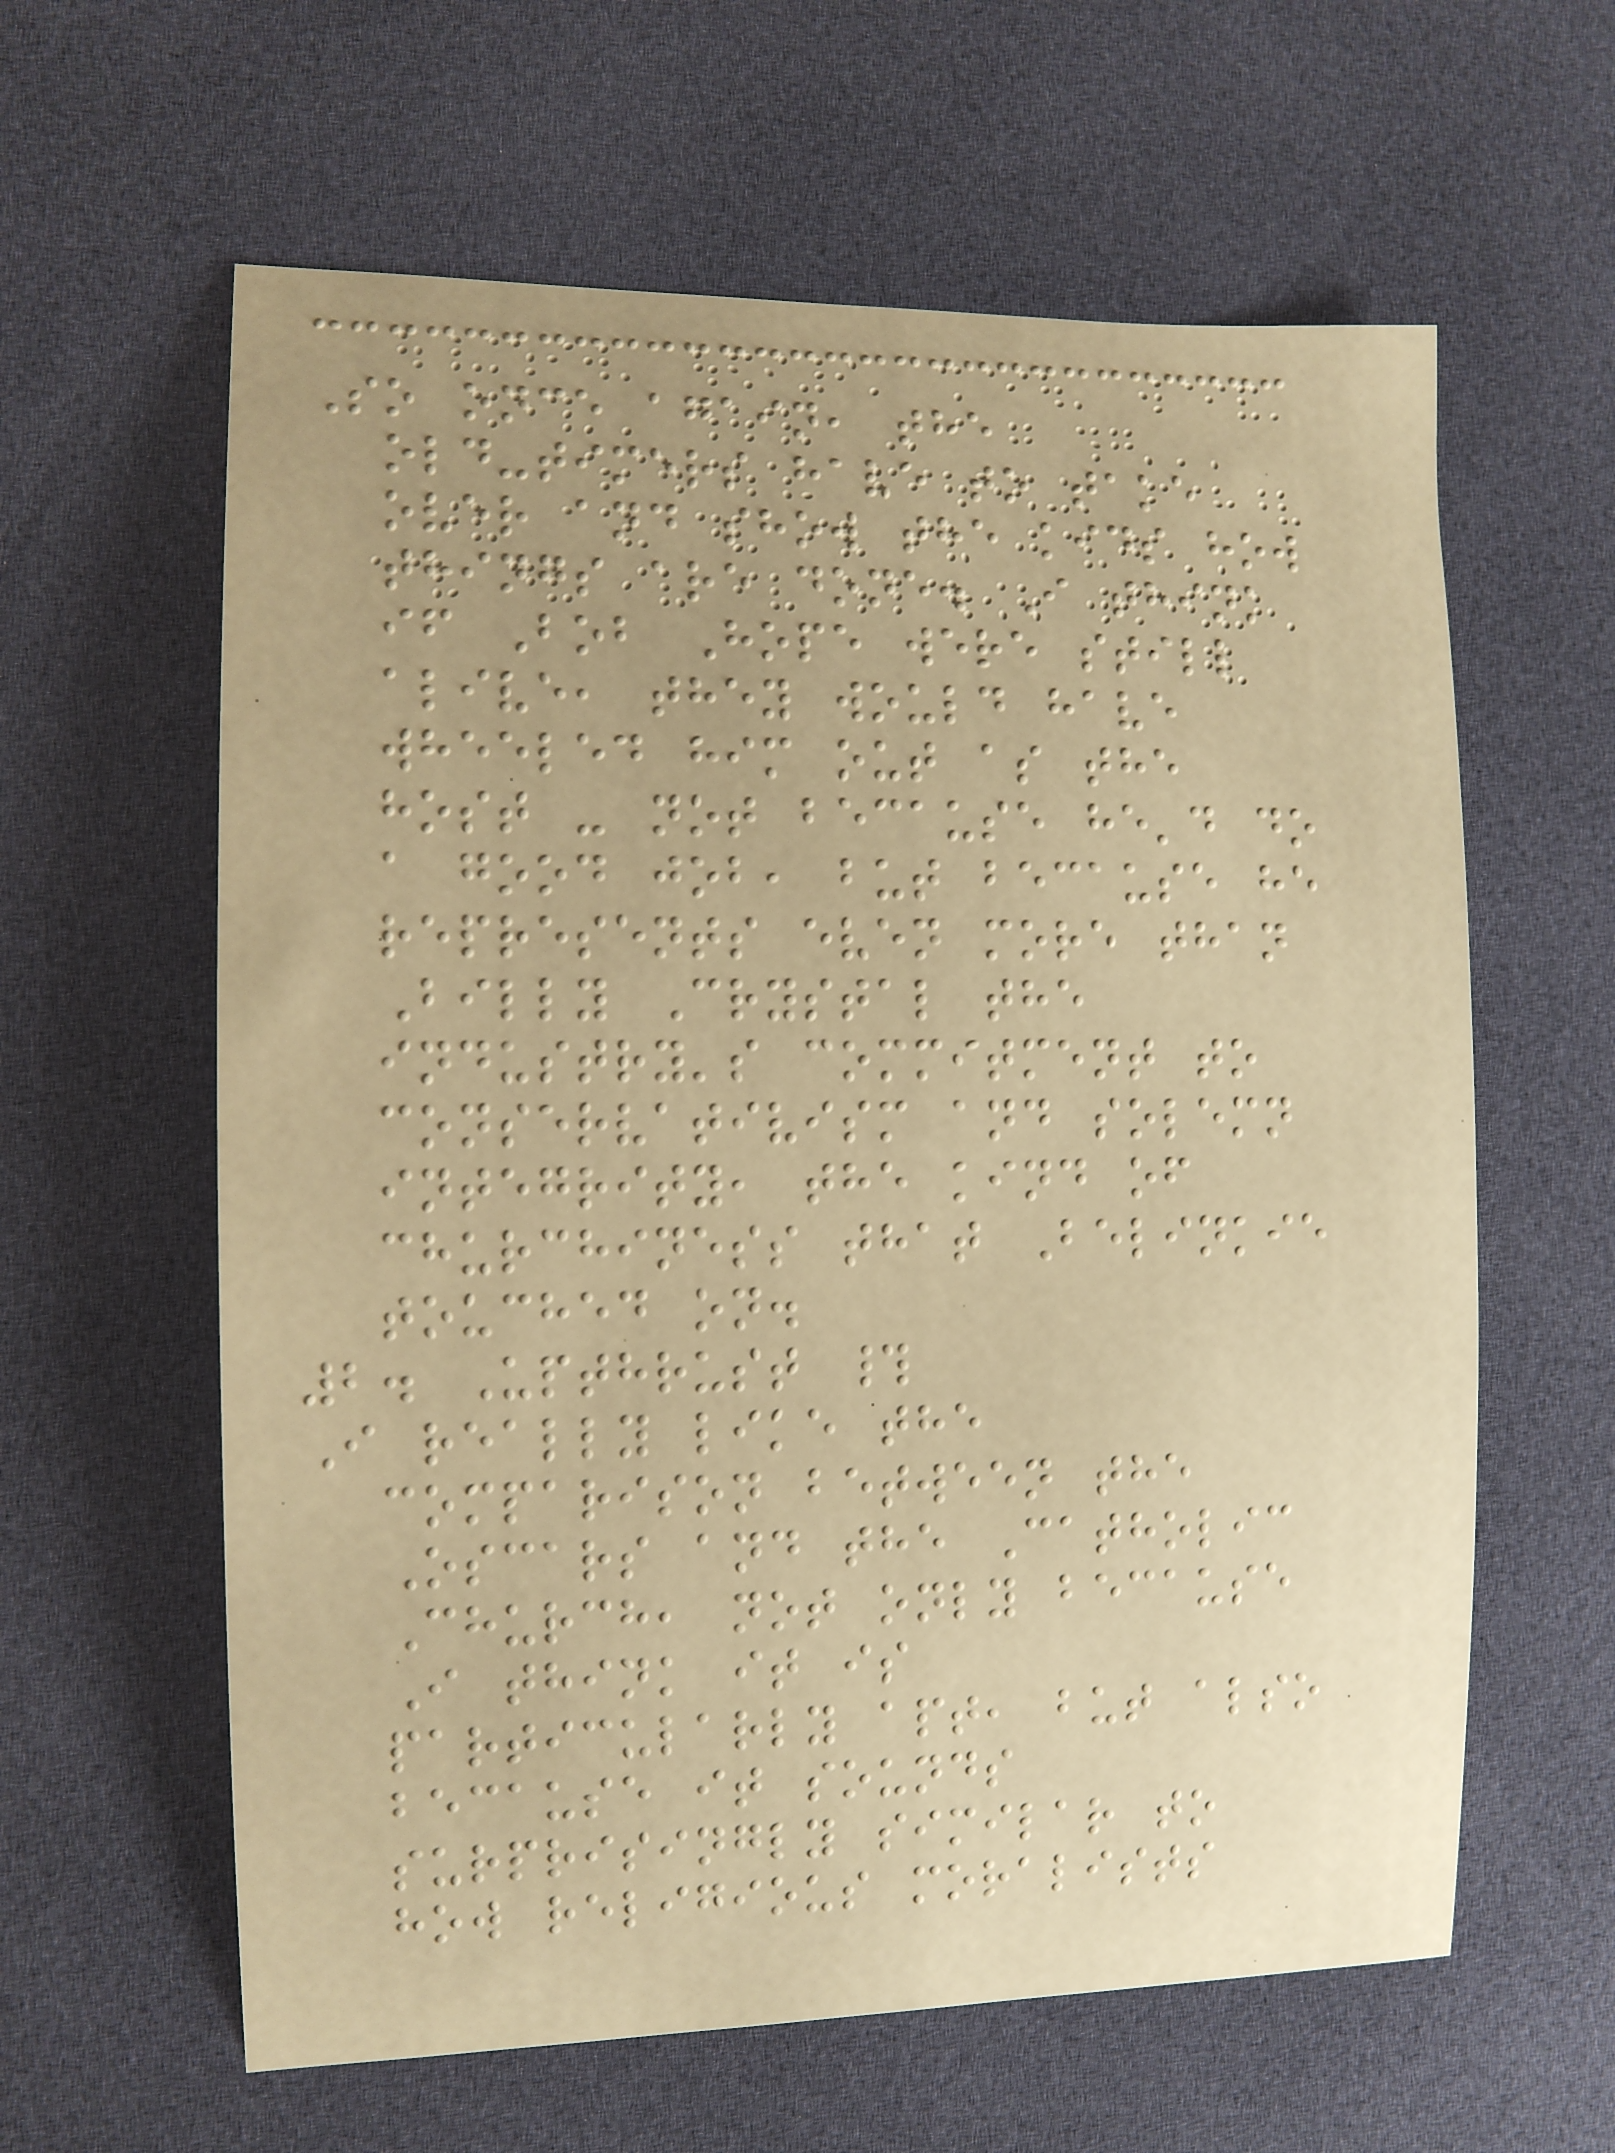So once again, the
old-timers have to take
over and show the kids how
things are done. I think
if Bob Hope were still
alive, they would have
wheeled him out as the
host - not because he'd do
a good job, but because he
represents even more than
Billy Crystal the
industry's commitment to
conservativism and solemn
integrity, the kind of
churchiness that Belinkie
touched on.
2. Upthrust #
I really like the
comparison between the
Oscars and the Catholic
Church, not only because
I think it is
particularly apt, but also
because it sounds
surprisingly similar to
how religious moralists
